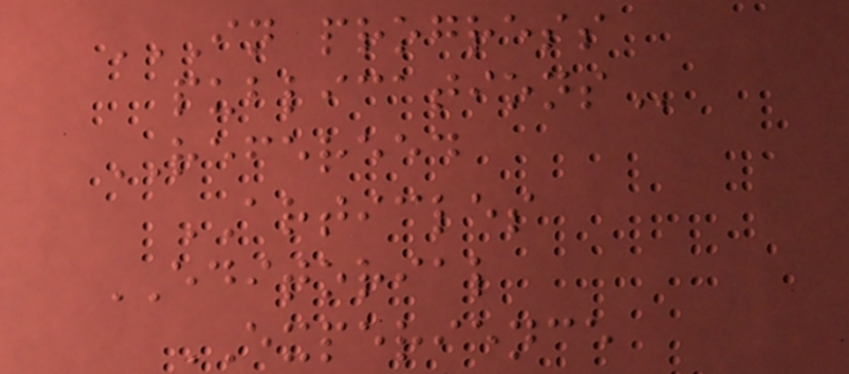IN PROGRESS
PUBLICATIONS
REFEREED
ARTICLES
EDITORIAL
EXPERIENCE
